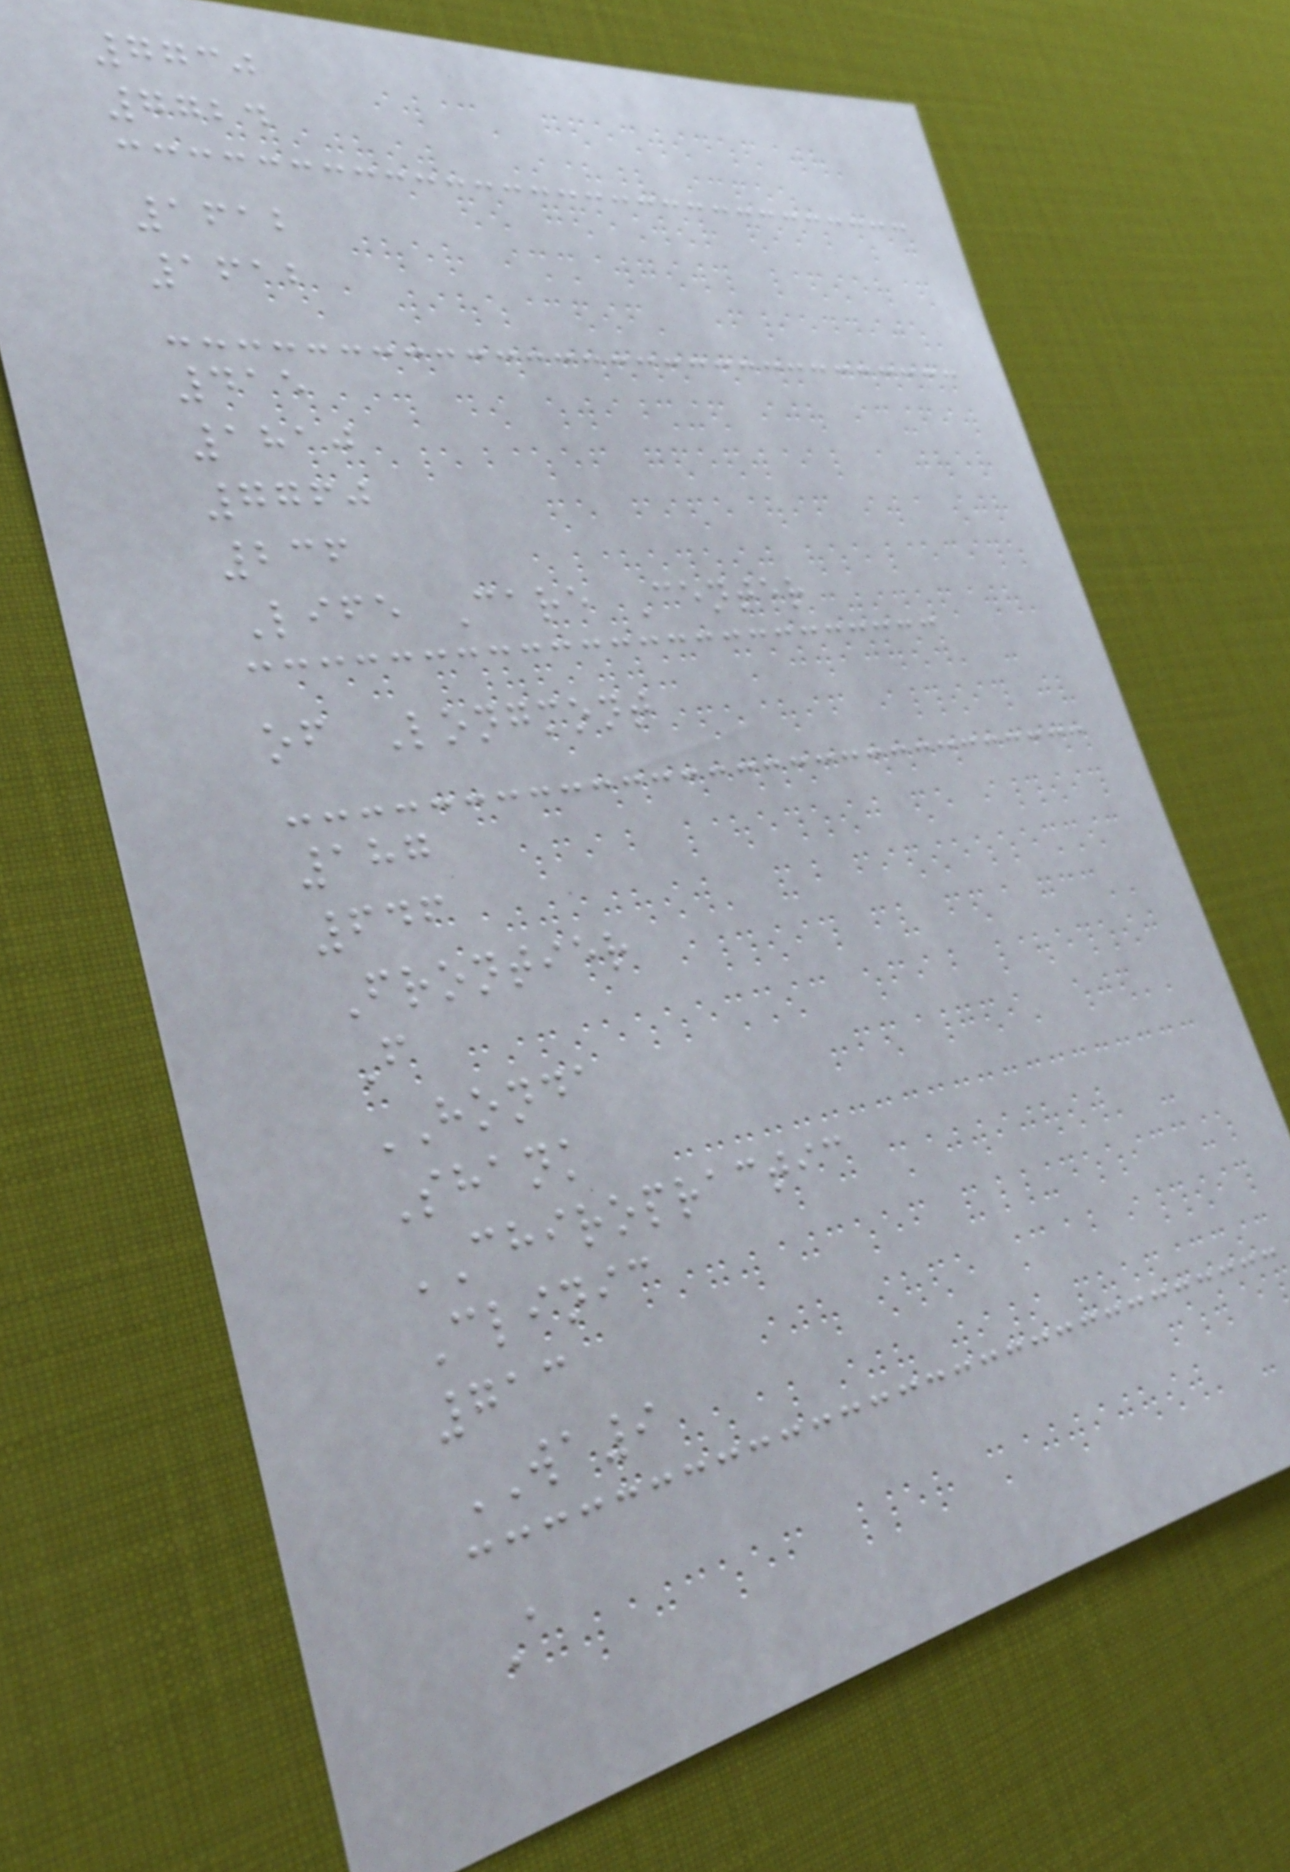7730
7724
1612
1612
415
1810
7760
236
Life Care Center
of Longmont
187
646
Frontier
F
HONDA
Shank
CHIROPRACTIC
Clinic
713
WA9
A
